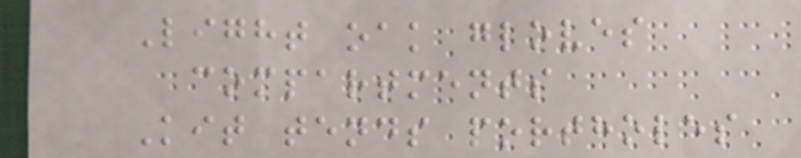Light oak gloves
compartments
Kit tends portholes
